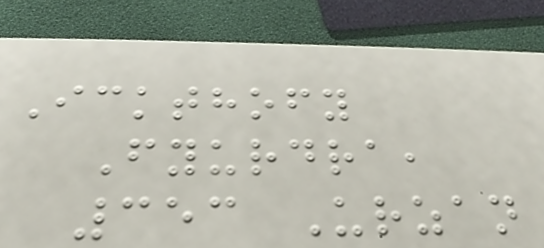Ickthofy
Fyurdra,
353 Urzan
